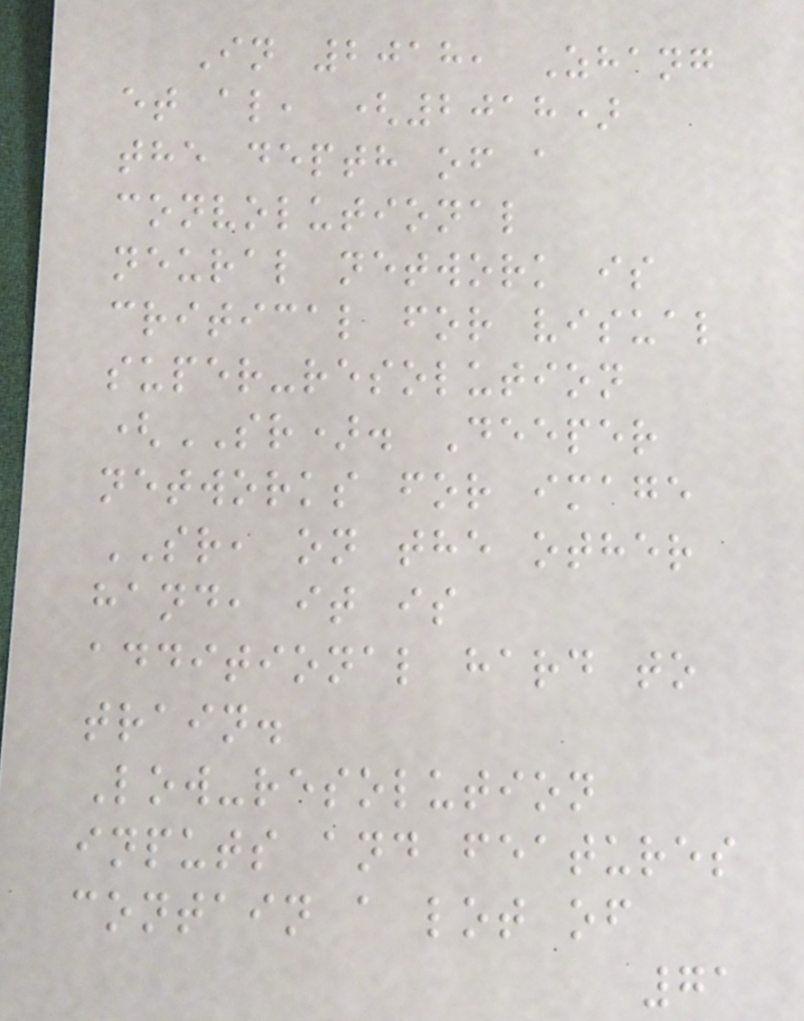In 2018, Zhang
et al, (2018)
the depth of a
convolutional
neural network is
critical for visual
super-resolution
(SR). Deeper
networks for image
SR, on the other
hand, it is
additional hard to
train.
Low-resolution
inputs and features
contain a lot of
71
